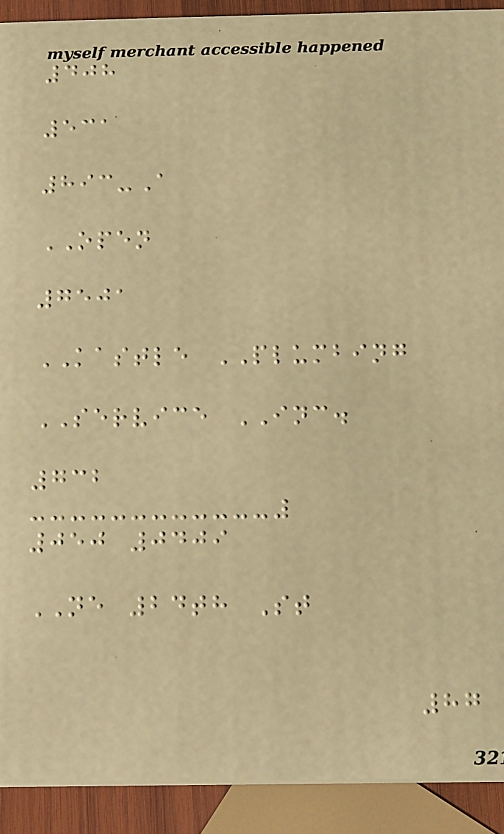408
531
893-A
OPEN
7501
KASTLE PLUMBING
SERVICE INC.
732
050 0409
NE 24th St
87
